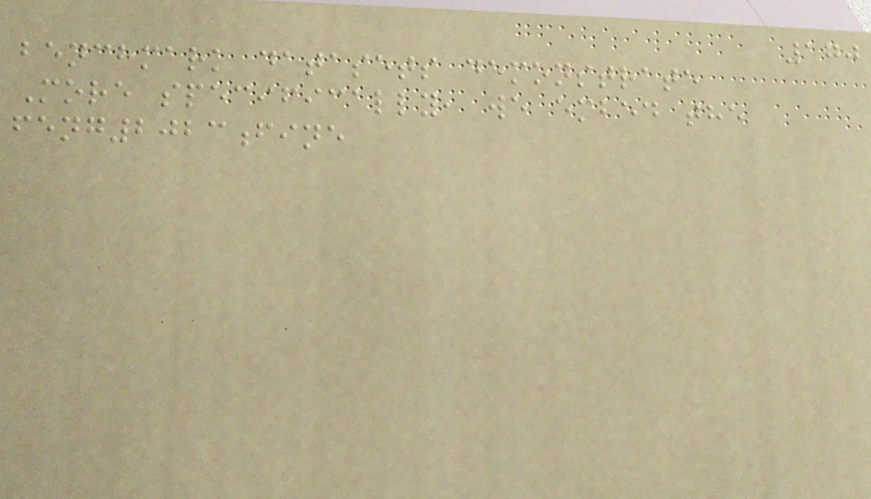170
benchmark datasets demonstrate
More specifically, we embed the
feng2023fine
